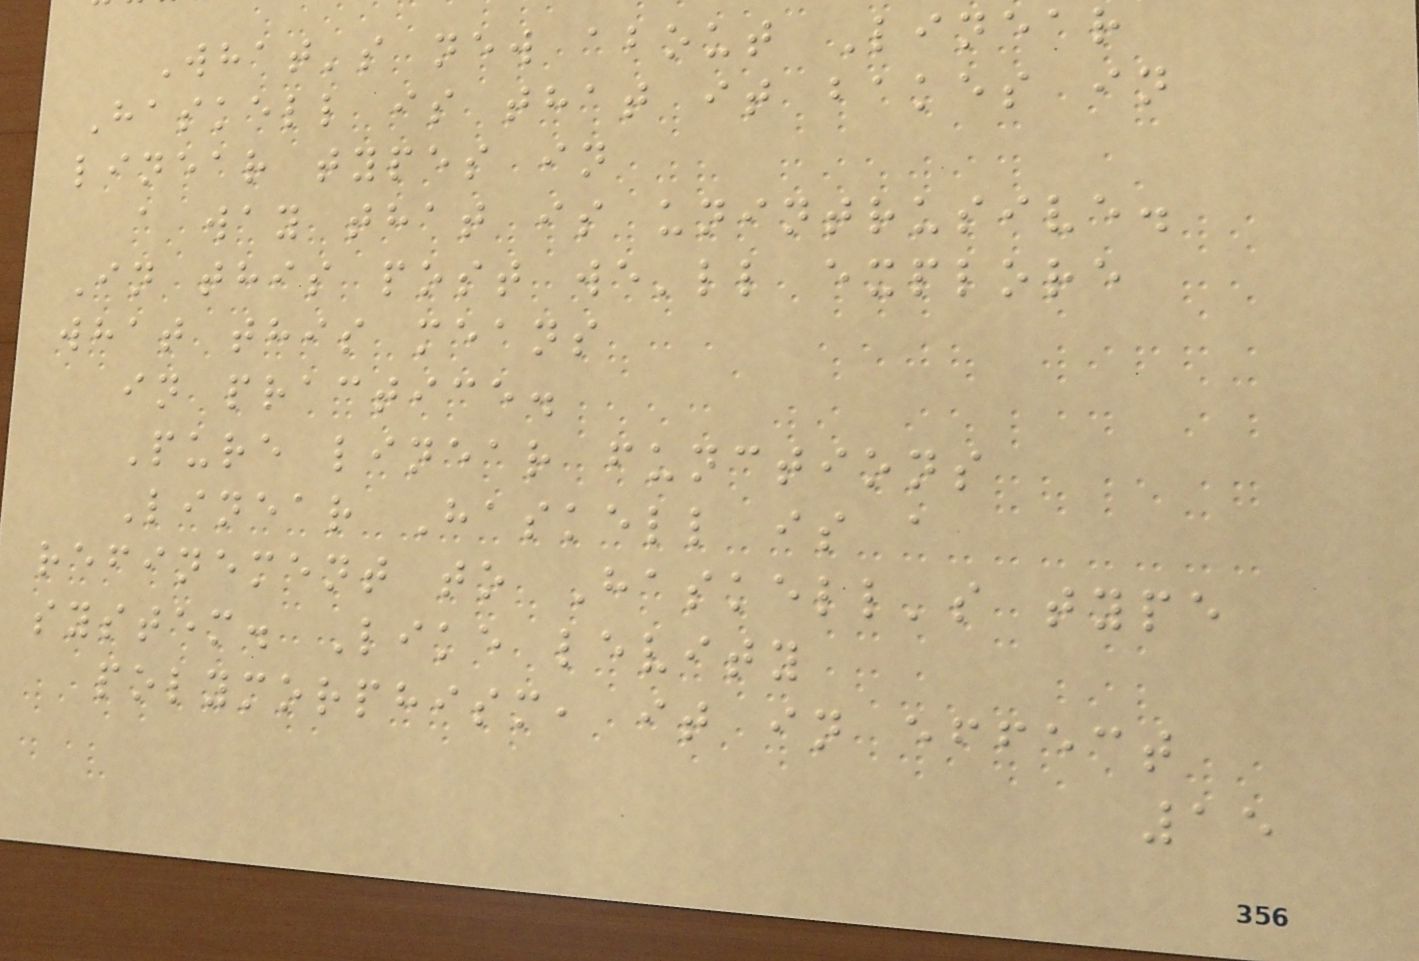What's new about Linear
Haskell is that it bakes in
linear types in
a way that is unintrusive.
In this post we'll explore
what this means
in practice.
Pure linear functions
Linear Haskell is a
refinement to Haskell's type
system. Like levity
polymorphism, it in effect
15
